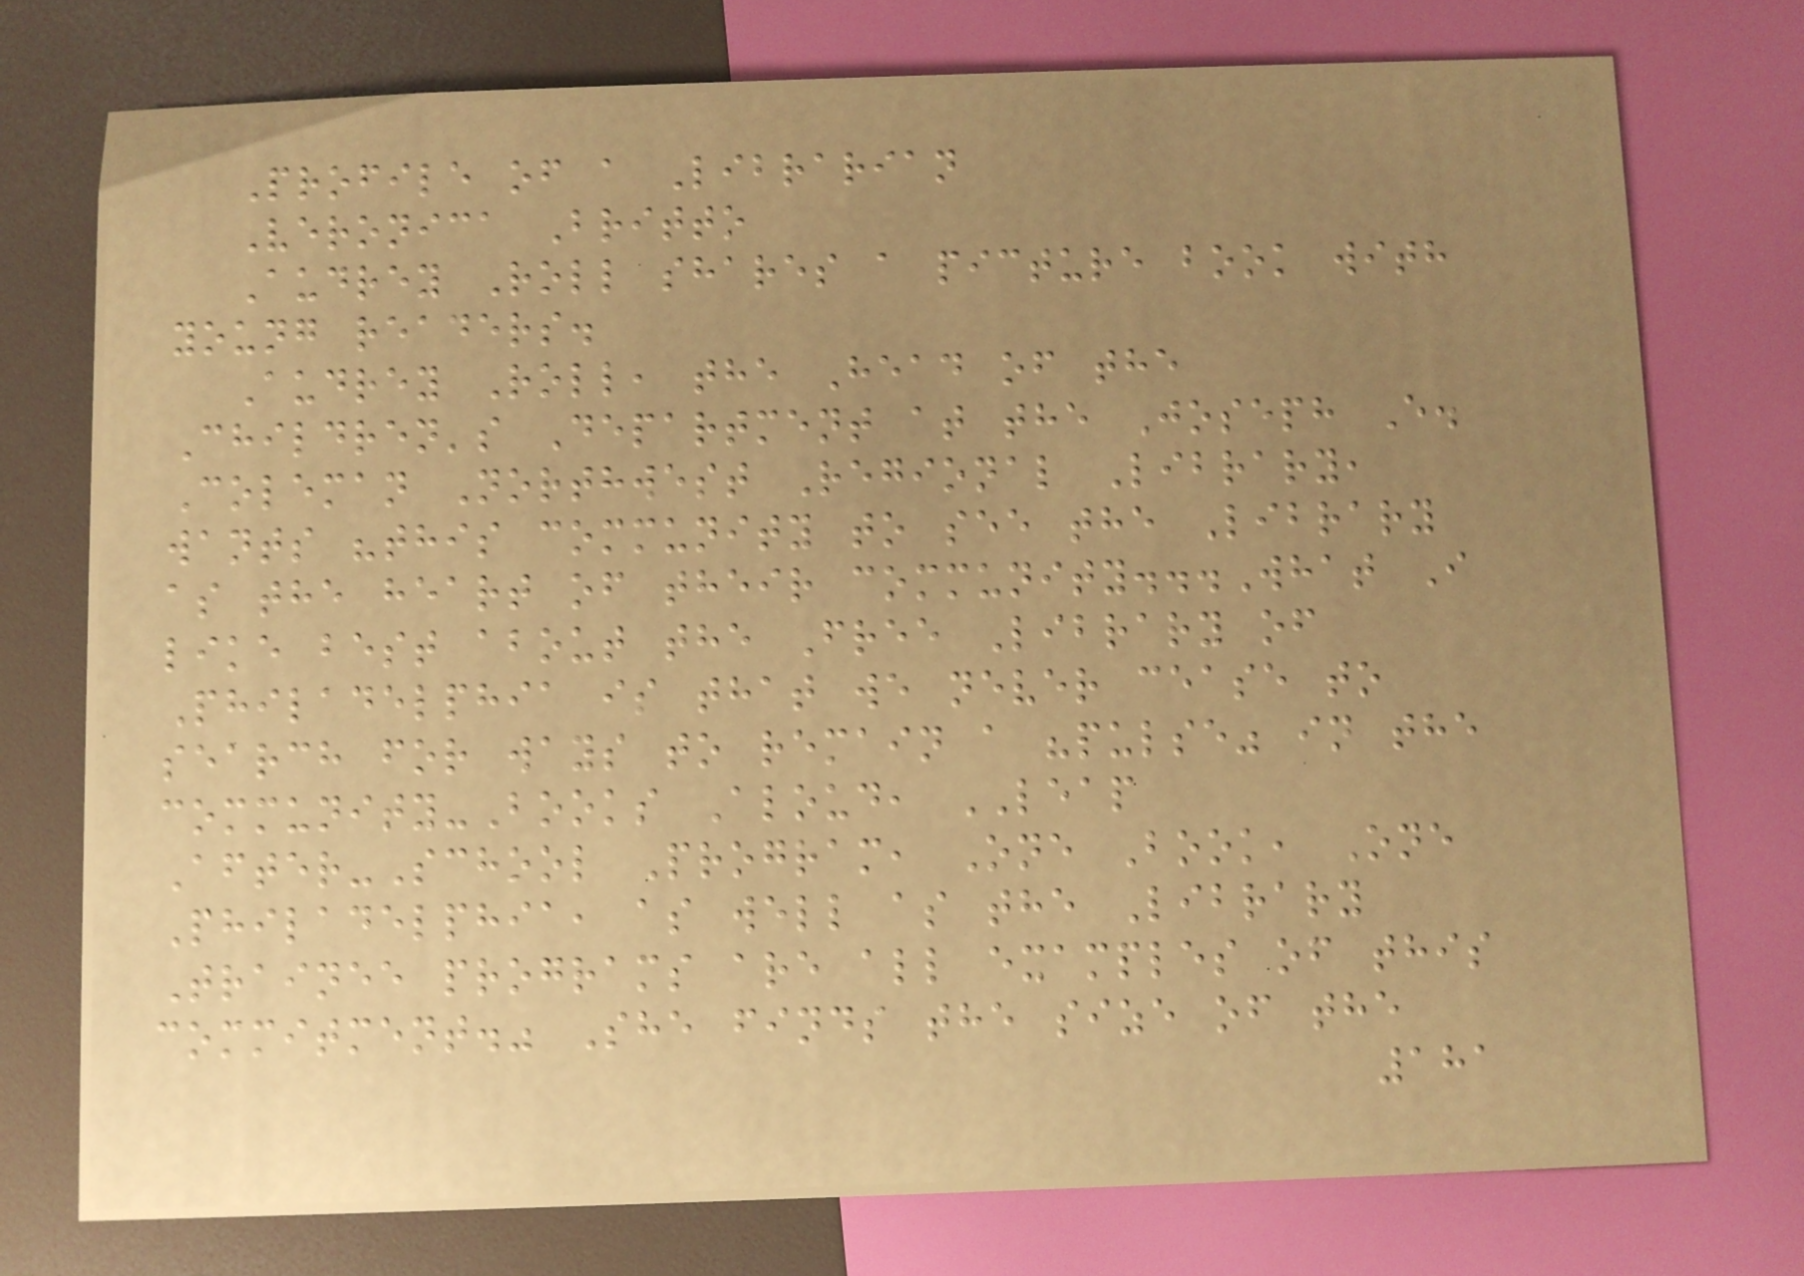Profile of a Librarian
Veronica Britto
Audrey Roll shares a picture book with
young readers.
Audrey Roll, the Head of the
Children's Department at the Joseph E.
Coleman Northwest Regional Library,
wants "this community to see the Library
as the heart of their community...What I
like best about the Free Library of
Philadelphia is that we never cease to
search for ways to remain a "pulse" in the
community-Books Aloud, LEAP
After-School Program, One Book, One
Philadelphia, as well as the Library
Trainee programs are all examples of this
commitment." She finds the size of the
181
